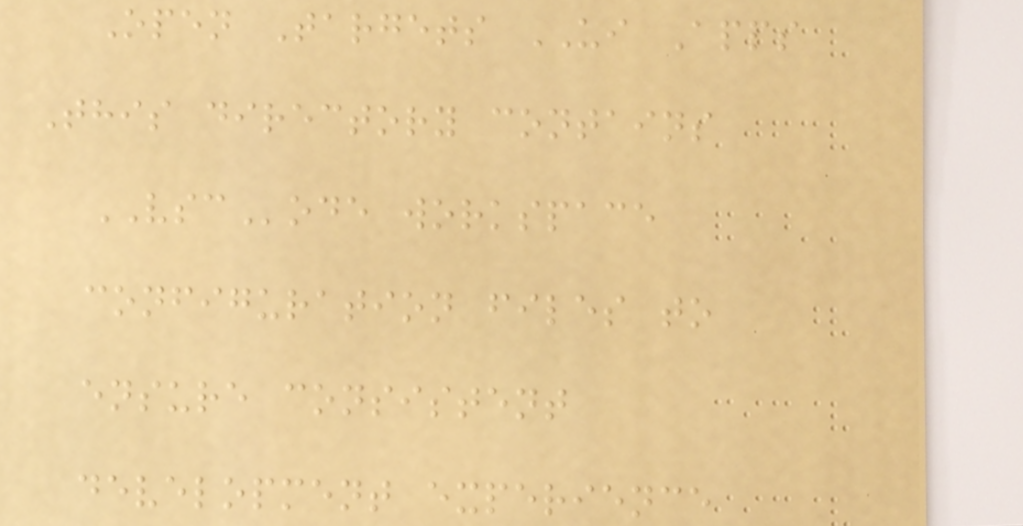Open Targets UI Apps
This directory contains
VSCode workspace
configuration files to
ensure consistent
development experience
